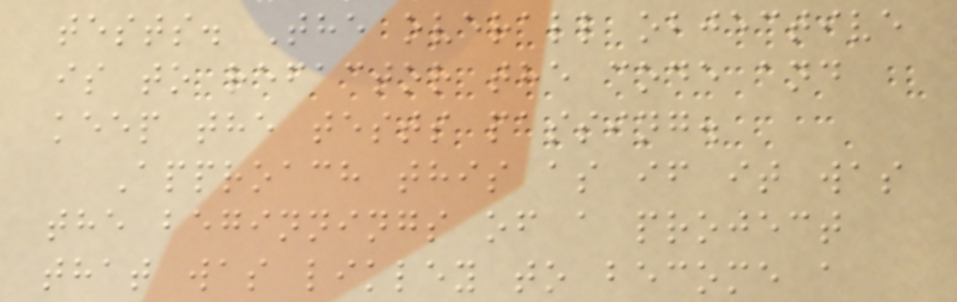tests. The overall objective
is to refactor the code and
keep the tests passing.
Approach this as if it was
the beginnings of a project
that was likley to become a
